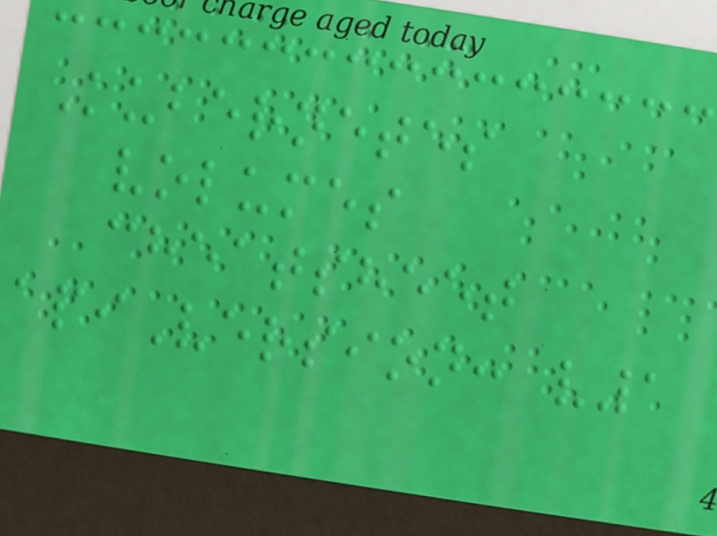Kubernetes
volumes
cheatsheet
apiVersion: v1
